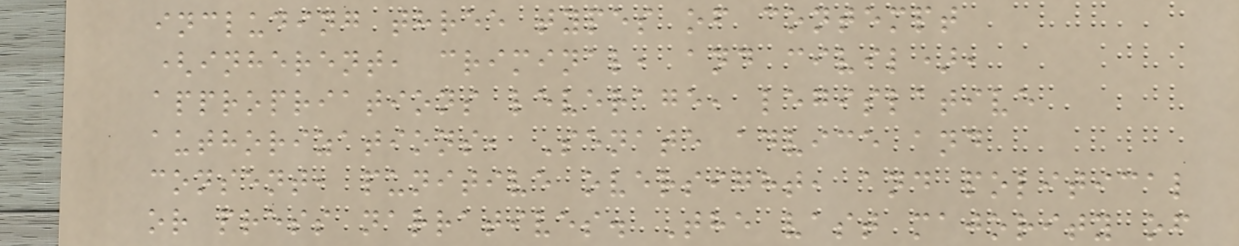including three types of contempt
(inherent, criminal, and civil),
appropriations leverage, legislative
authorizations, Senate advice and
consent, punitive oversight, and political
or press narratives. The vast majority of
